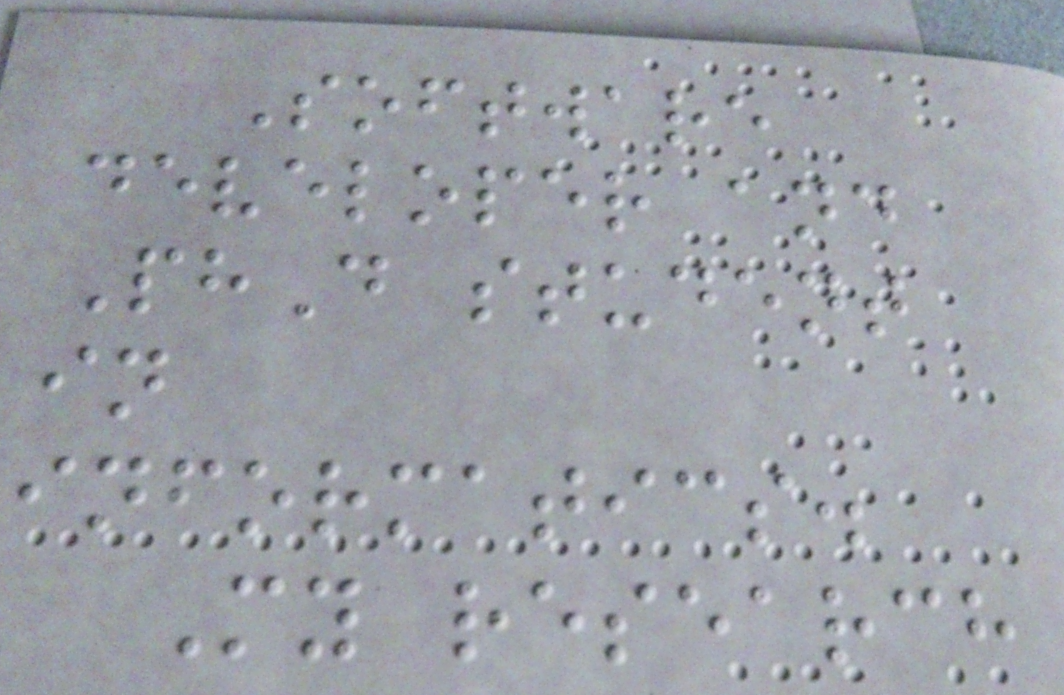Software
developer and
PhD student
in
informatics.
My research
